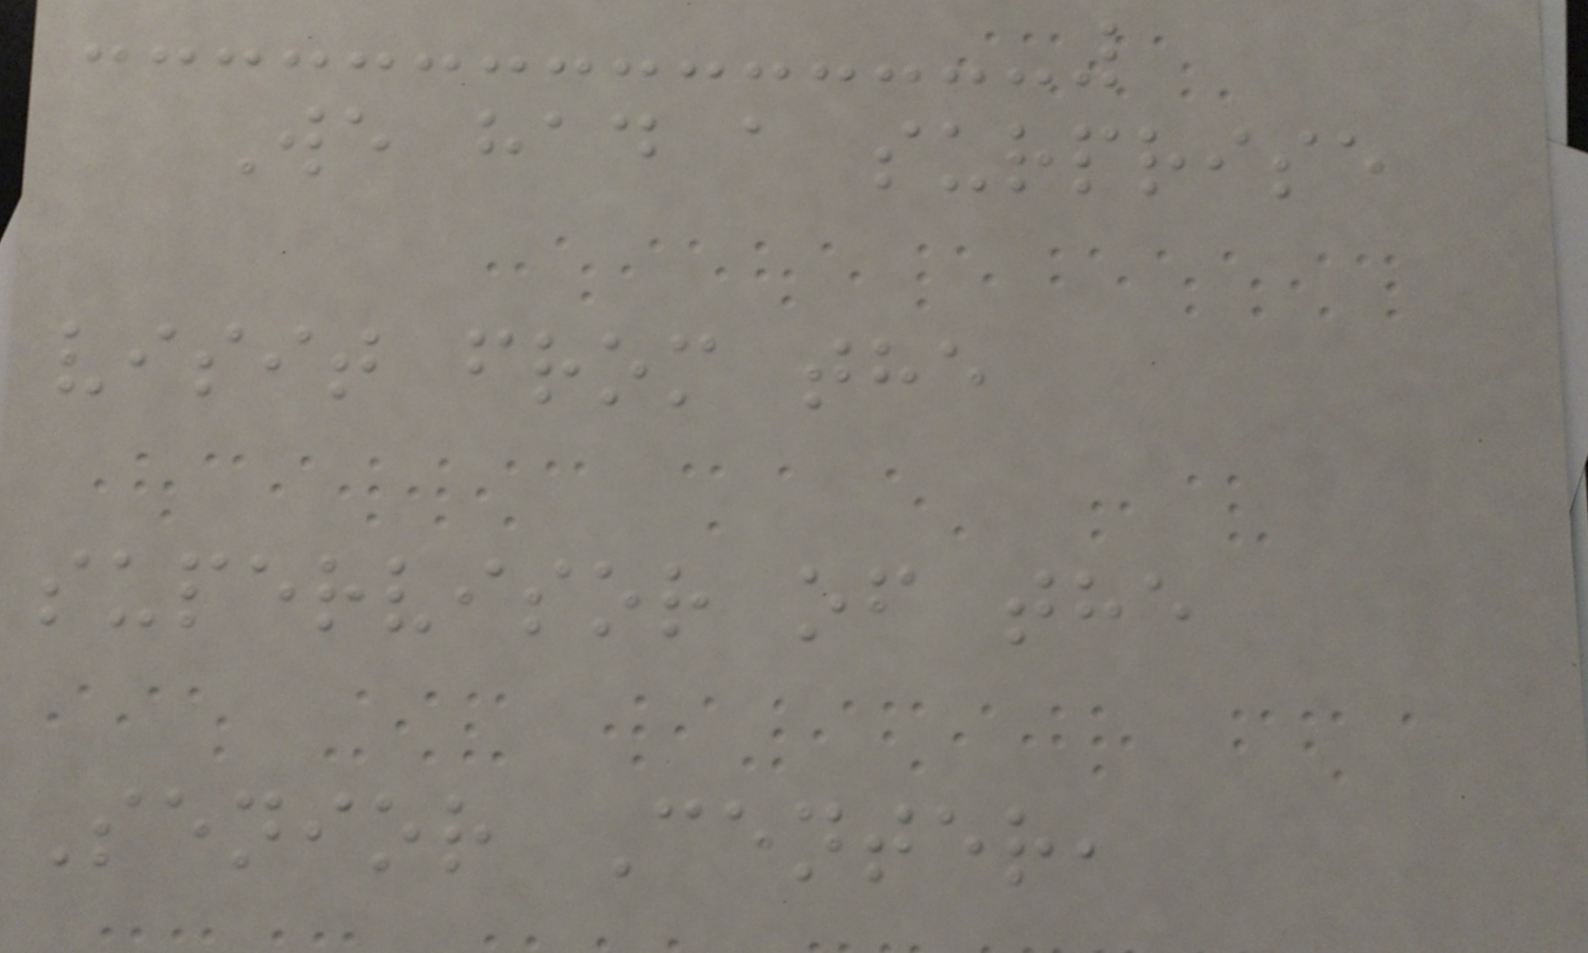We had a surprise
visit from the
supervisor of the
Senior Center,
